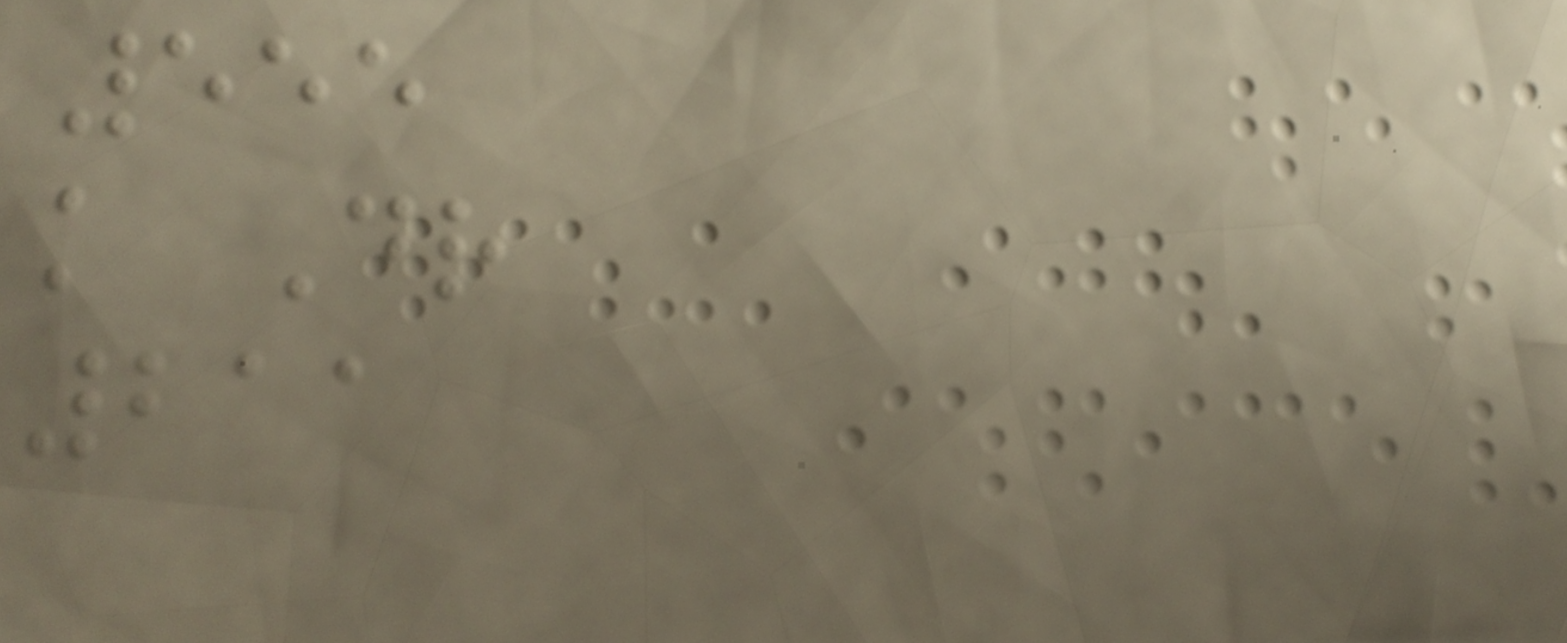555
k Dr
211
